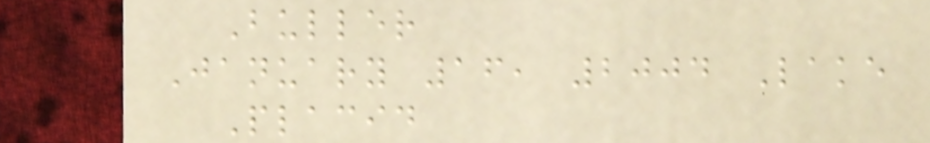Buller
January 16, 2004 Lake
Placid
